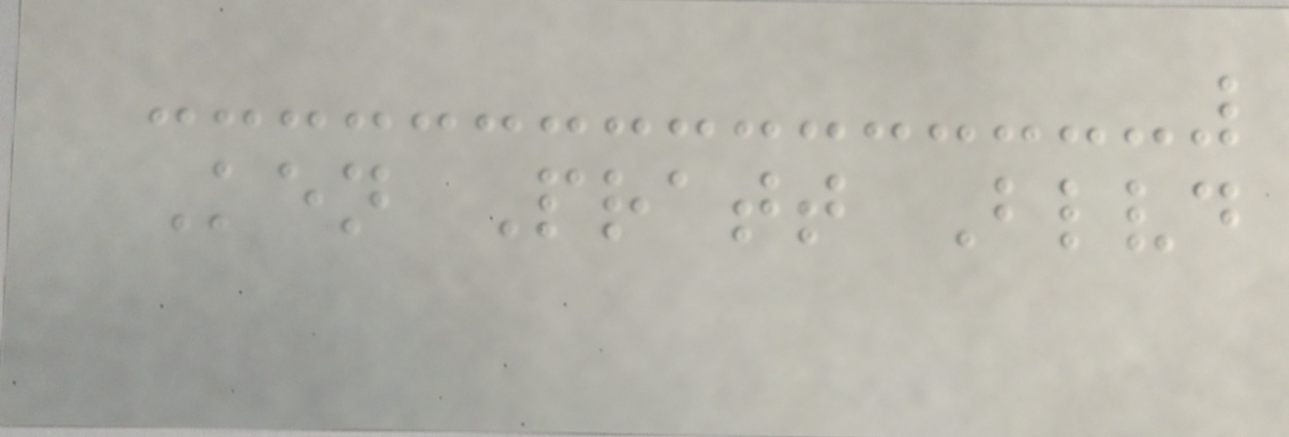Ken Pratt Blvd
